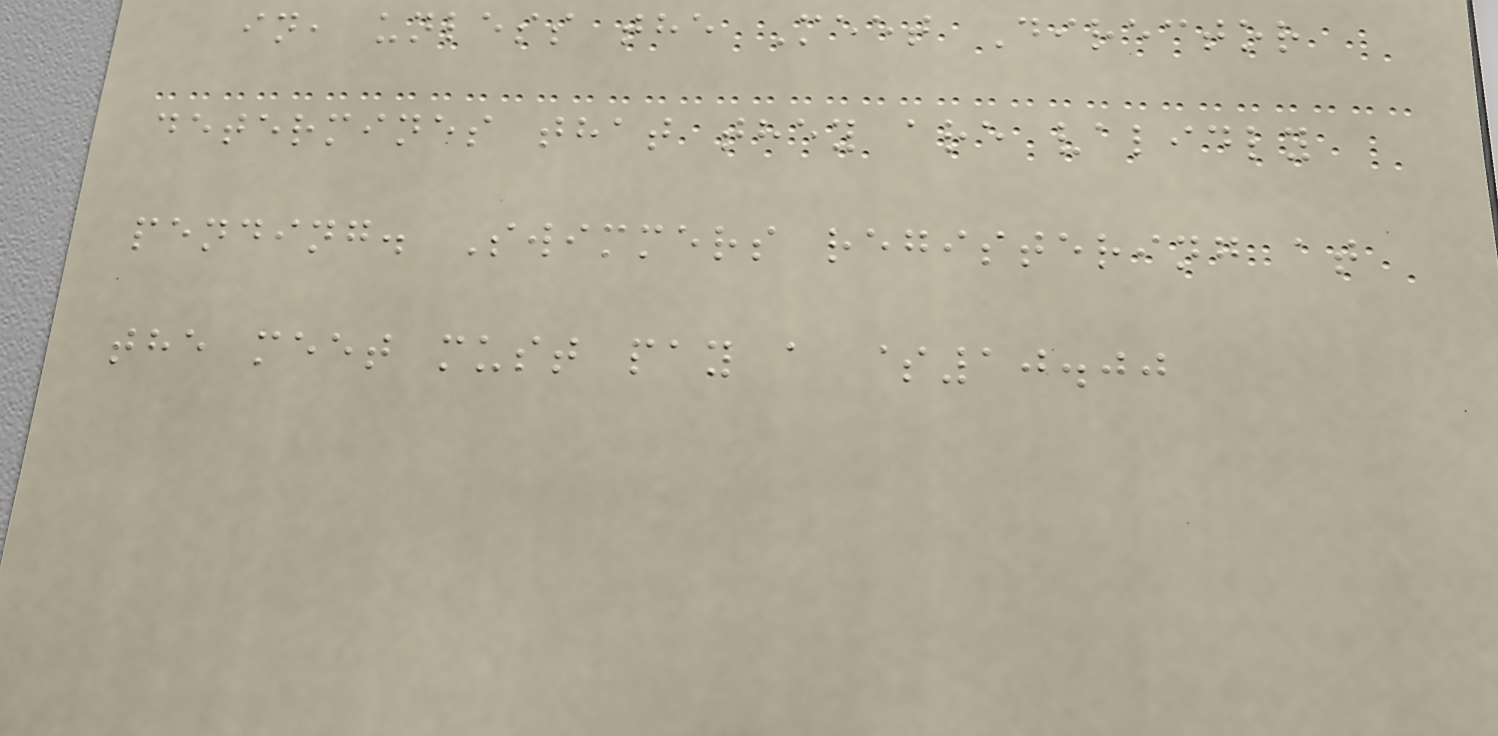in, unless the Meet Director
determines that they are validly
pending. Swimmers registering at
the meet must pay a $10.00
